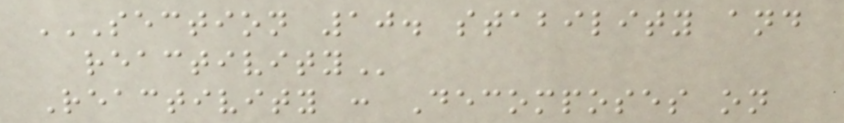SECTION 10. STABILITY AND
REACTIVITY
Reactivity : Decomposes on
